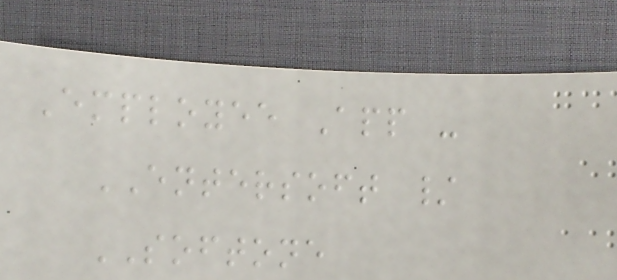Employee App -
ENTERSOFT /
SOFTONE
